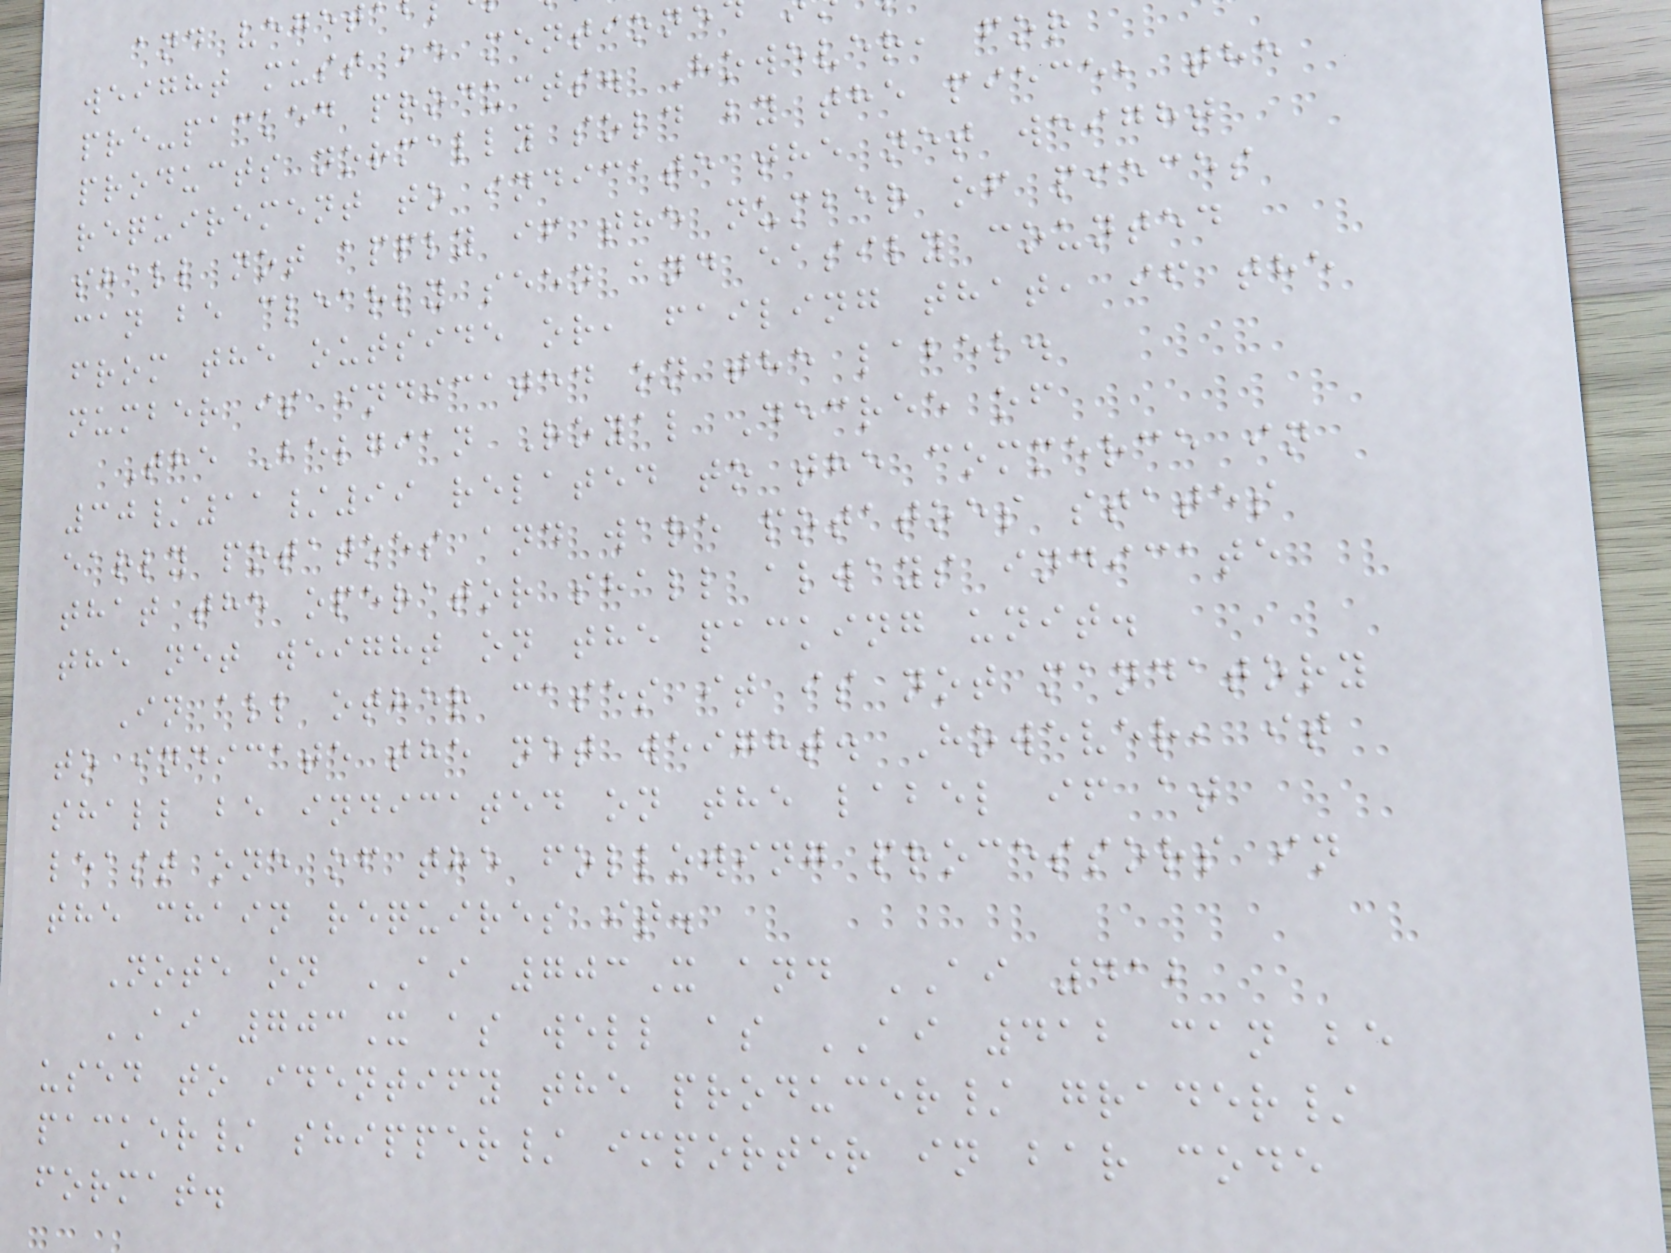weight must be mentione
pre-packed products. However, for
products normally sold by the piece, the
requirement to indicate the net weight
shall not apply if the number of pieces
can be clearly seen and easily counted
from the outside or, failing that, if the
number is indicated on the label.
The Belgian Royal Decree of
30/11/99 related to the commerce in
early potatoes and ware potatoes states
that the operator shall always indicate
the net weight on the packing unit.
In all other cases it is not mandatory
to indicate the net weight. However, it
shall be indicated on the label if at
least one of the following processors in
the chain requires it.
Note on AI 703X and AI 412
AI 703X as well as AI 412 can be
used to identify the producer/ grader/
packer/ shipper/ importer in bar code
format.
